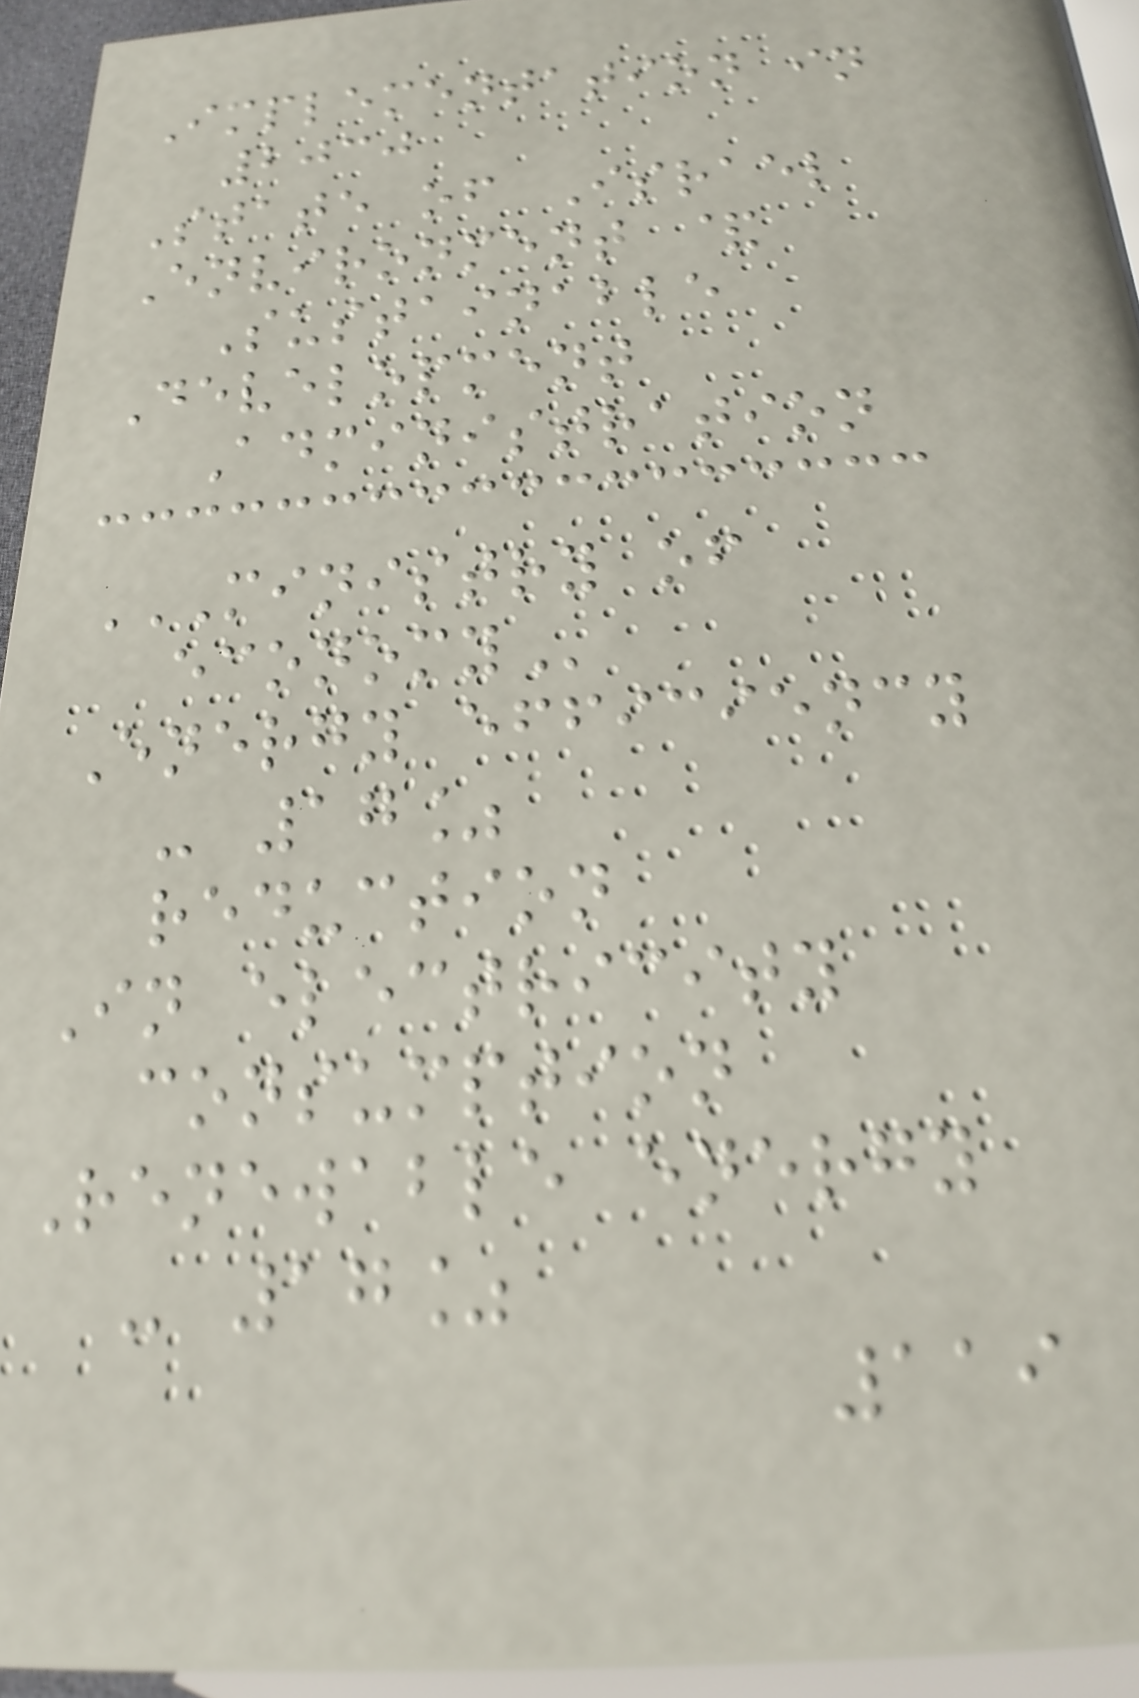Implementation in
2030
State of Israel
Environment &
Sustainable
Development
Administration
MINISTRY OF
ECONOMY
Energy efficiency
- 17%
reduction
In electricity
consumption
Renewable energy
- 17%
119
